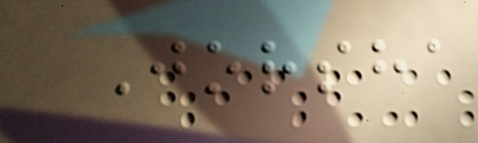Jorsha
